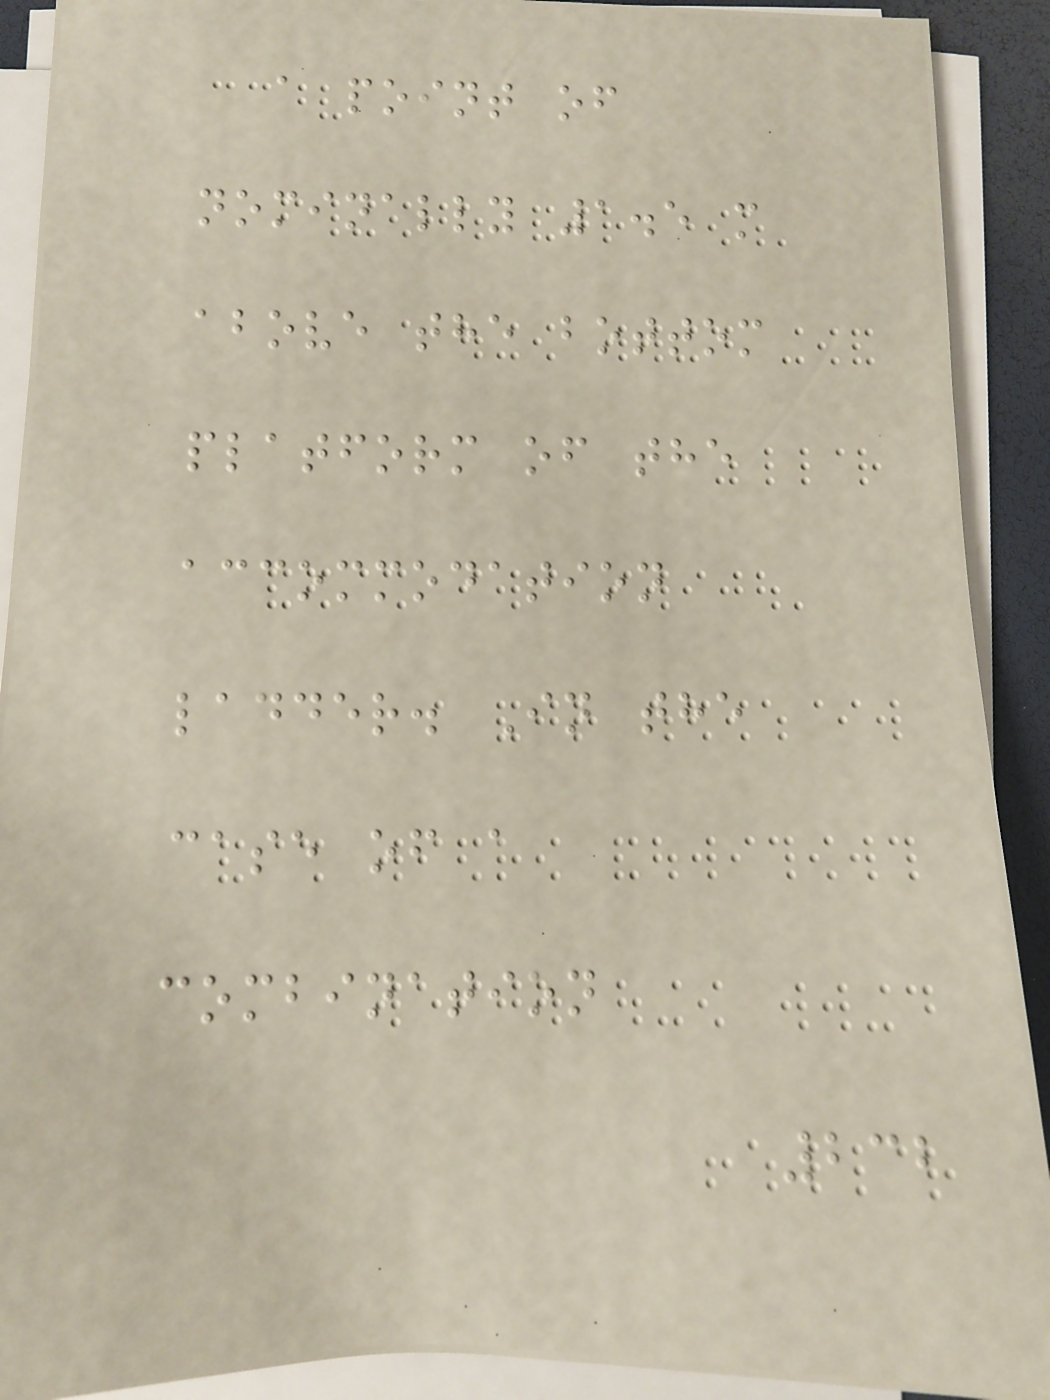a point of
nominally 1.5 m
above the bottom
platform of the
accommodation
ladder. In the
case of a
combination
232
